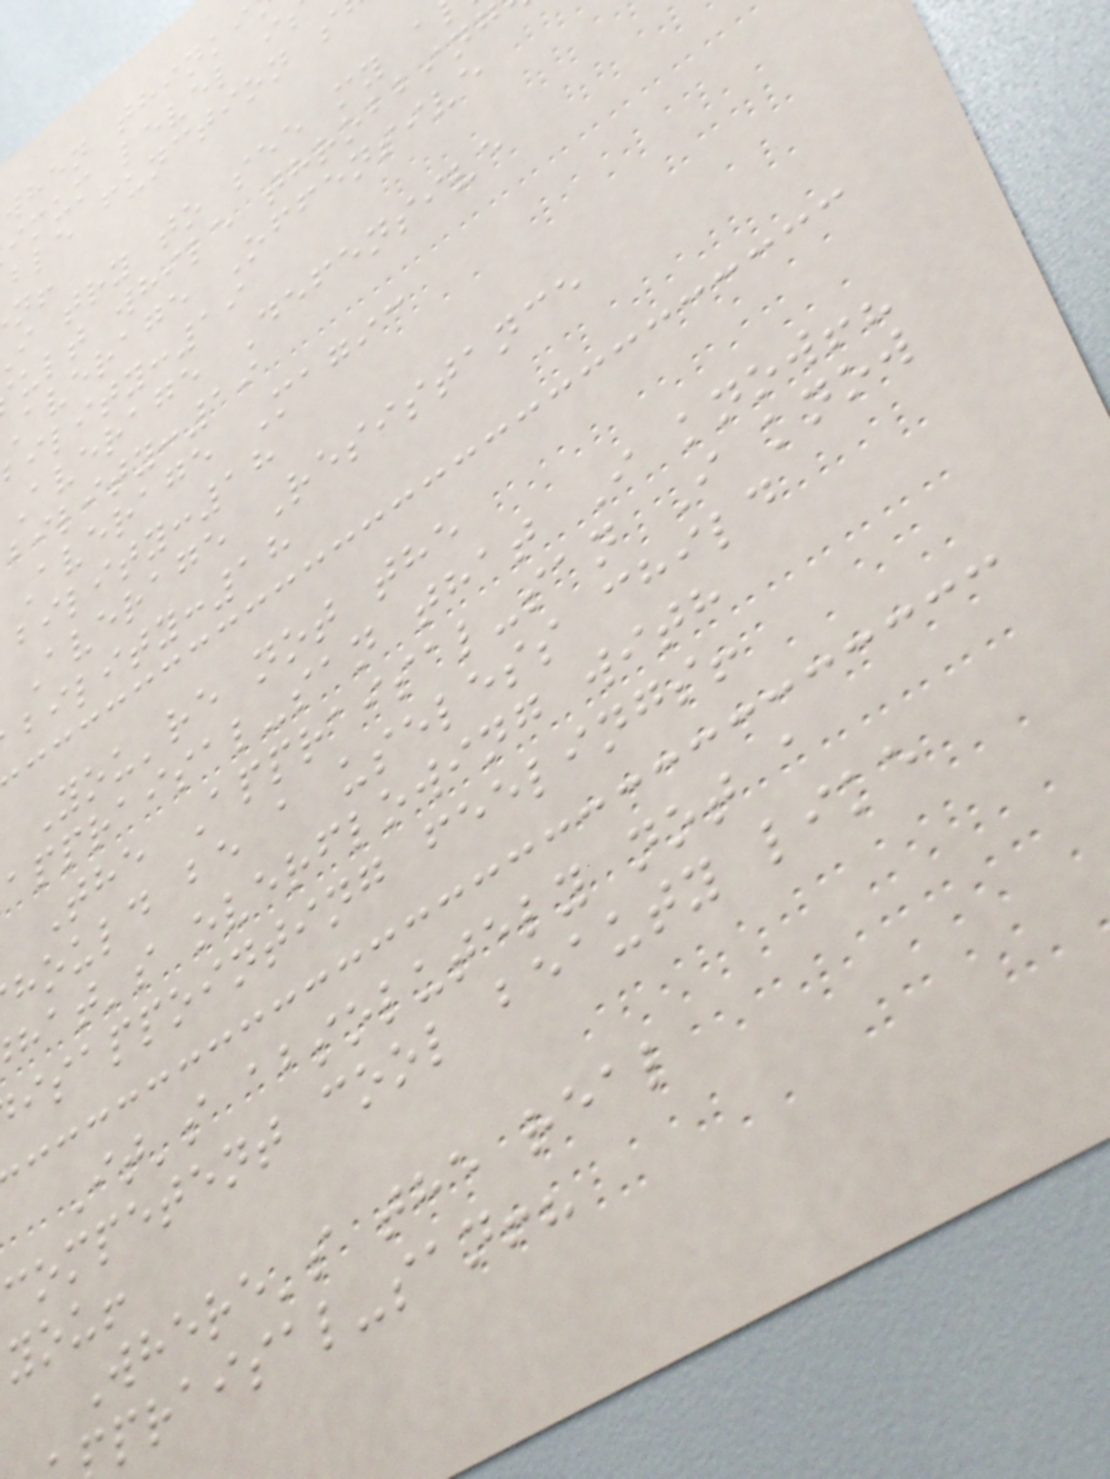when thinki
imum level i
ble function s
i try to see my a
ult while throbbing
average Offensive
bility:19
Average Defensive
bility:19
Average Magic
bility:18
Average Resistance
bility:18
You're not the
appraisal-san that I know!?
The Appraisal-san I know
hould be a useless child
hat's overflowing with
isappointing feelings!
It's absolutely not a
competent cool beauty like
you!
Where's the real
praisal-san!?
